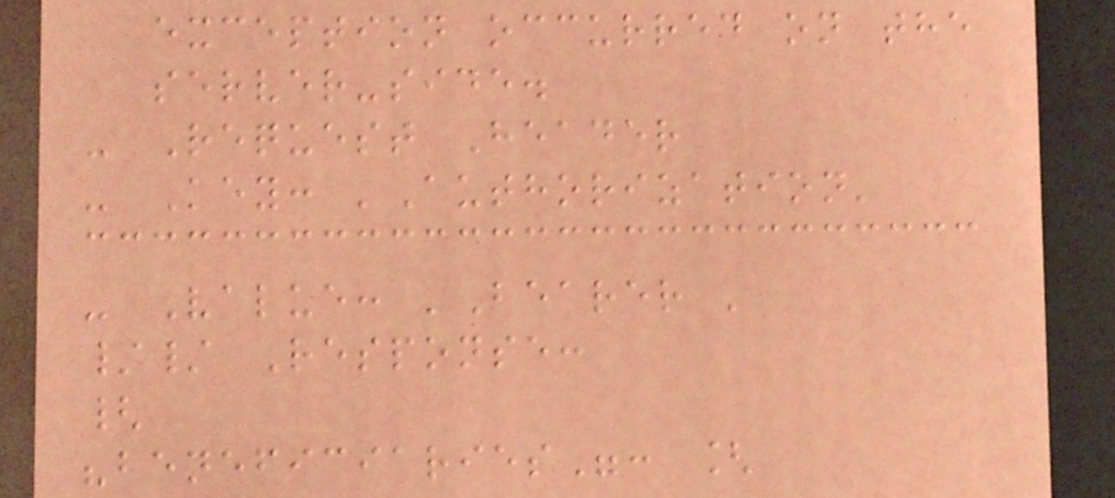exception occurred on the
server-side.
- Request Header
- Key: 'Authorization'
- Value: 'Bearer '
// Response:
{
"beneficiaries": [
